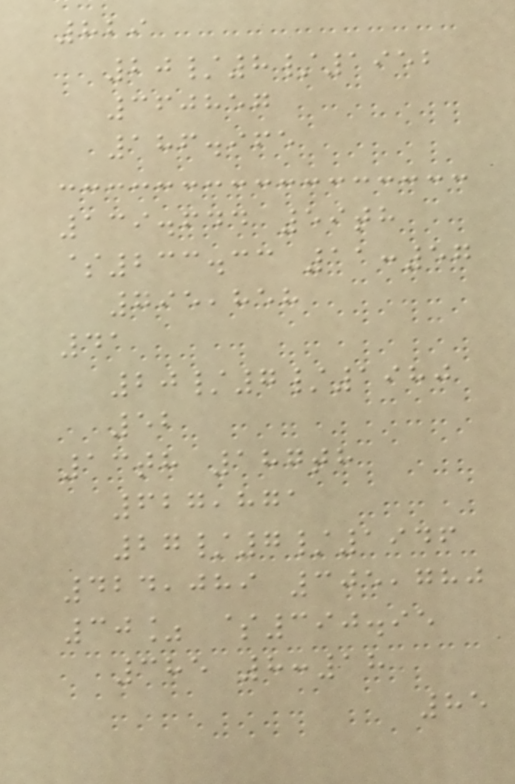829
20/8/1952
360857
186.965
139.644 59th
$233.33 11:57
795,858
41
20/7/1980
52
13th 187th
627,871
27/7/1946
424,089 305,780
30% $390.95
385 8:18
85
